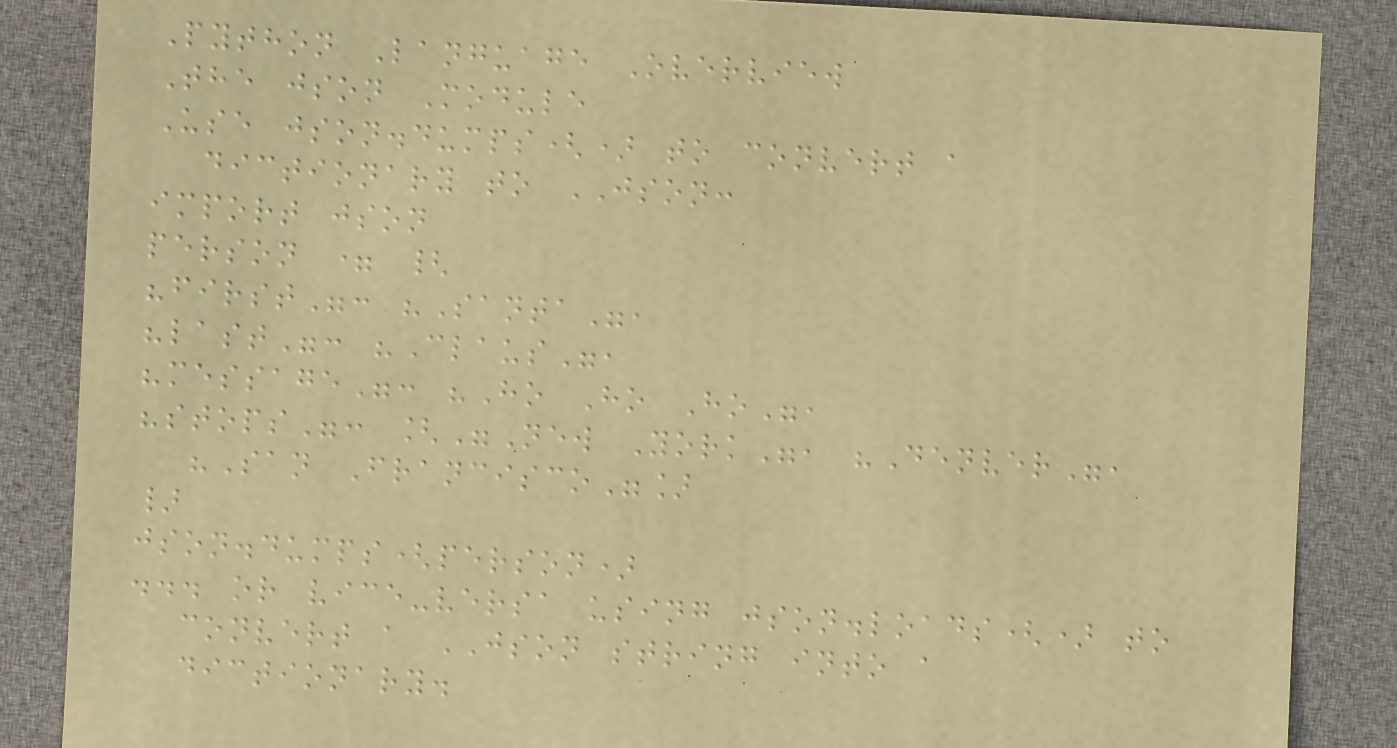Python Language Overview
The json Module
Use json.dumps() to convert a
dictionary to JSON:
import json
person = {
"first": "Santa",
"last": "Claus",
"message": "Ho Ho Ho",
"stops": ["New York", "Denver",
"San Francisco"]
}
json.dumps(person)
... or vice-versa using json.loads() to
convert a JSON string into a
dictionary.
